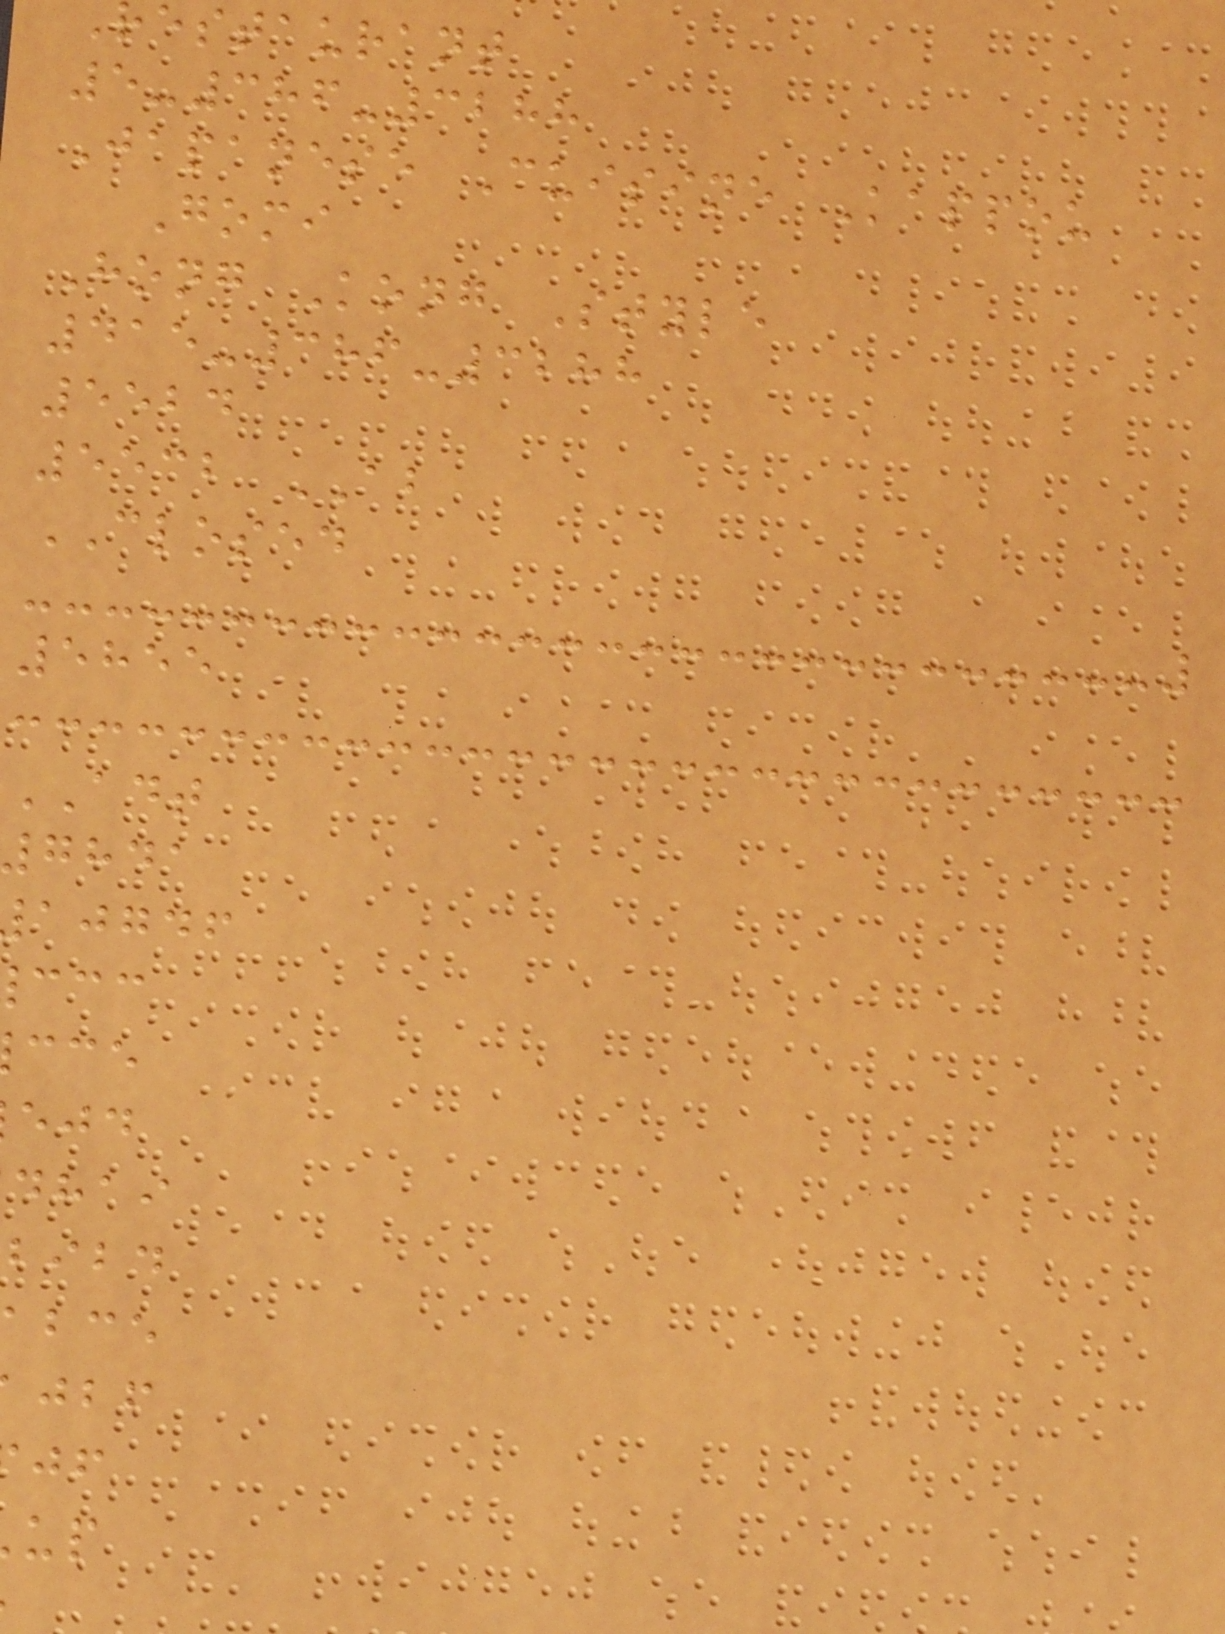estaurant
5-386-3288
Japanese Cuisine Kappou
Gomi
Hong Kong Style
415-386-3288
5524
5532 AB
CLOSED
5855
ADT
ghda
ajgdf
dhai
bibd
